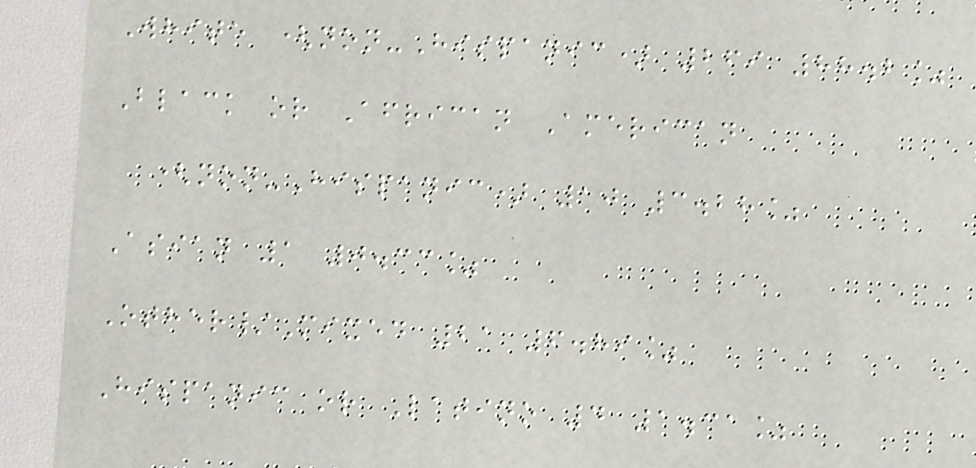White (non-Hispanic) 269 88.2%
Black or African American
(non-Hispanic) 10 3.28%
Asian 1 0.33%
Other/Mixed 21 6.89%
Hispanic or Latino 4 1.31%
